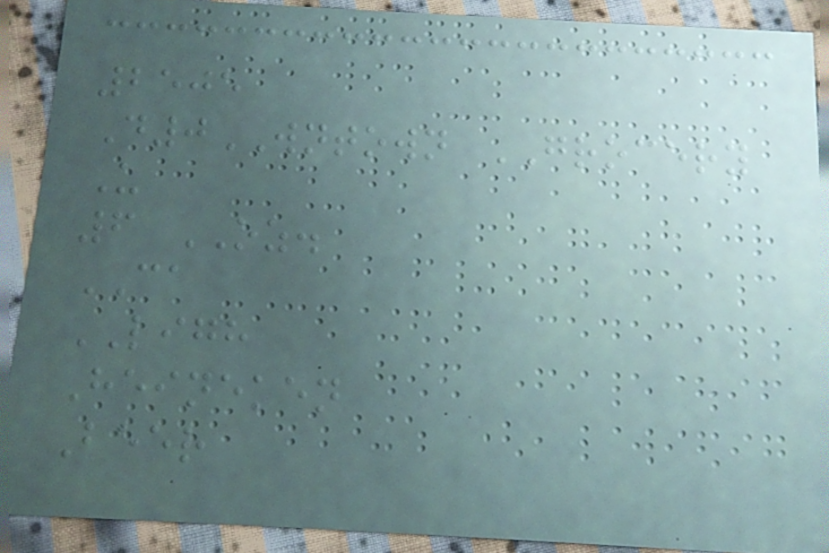2505
D0WNTOWN GROCERY
U
6 OZ.
CA
LIGH
Heineken
Beer
